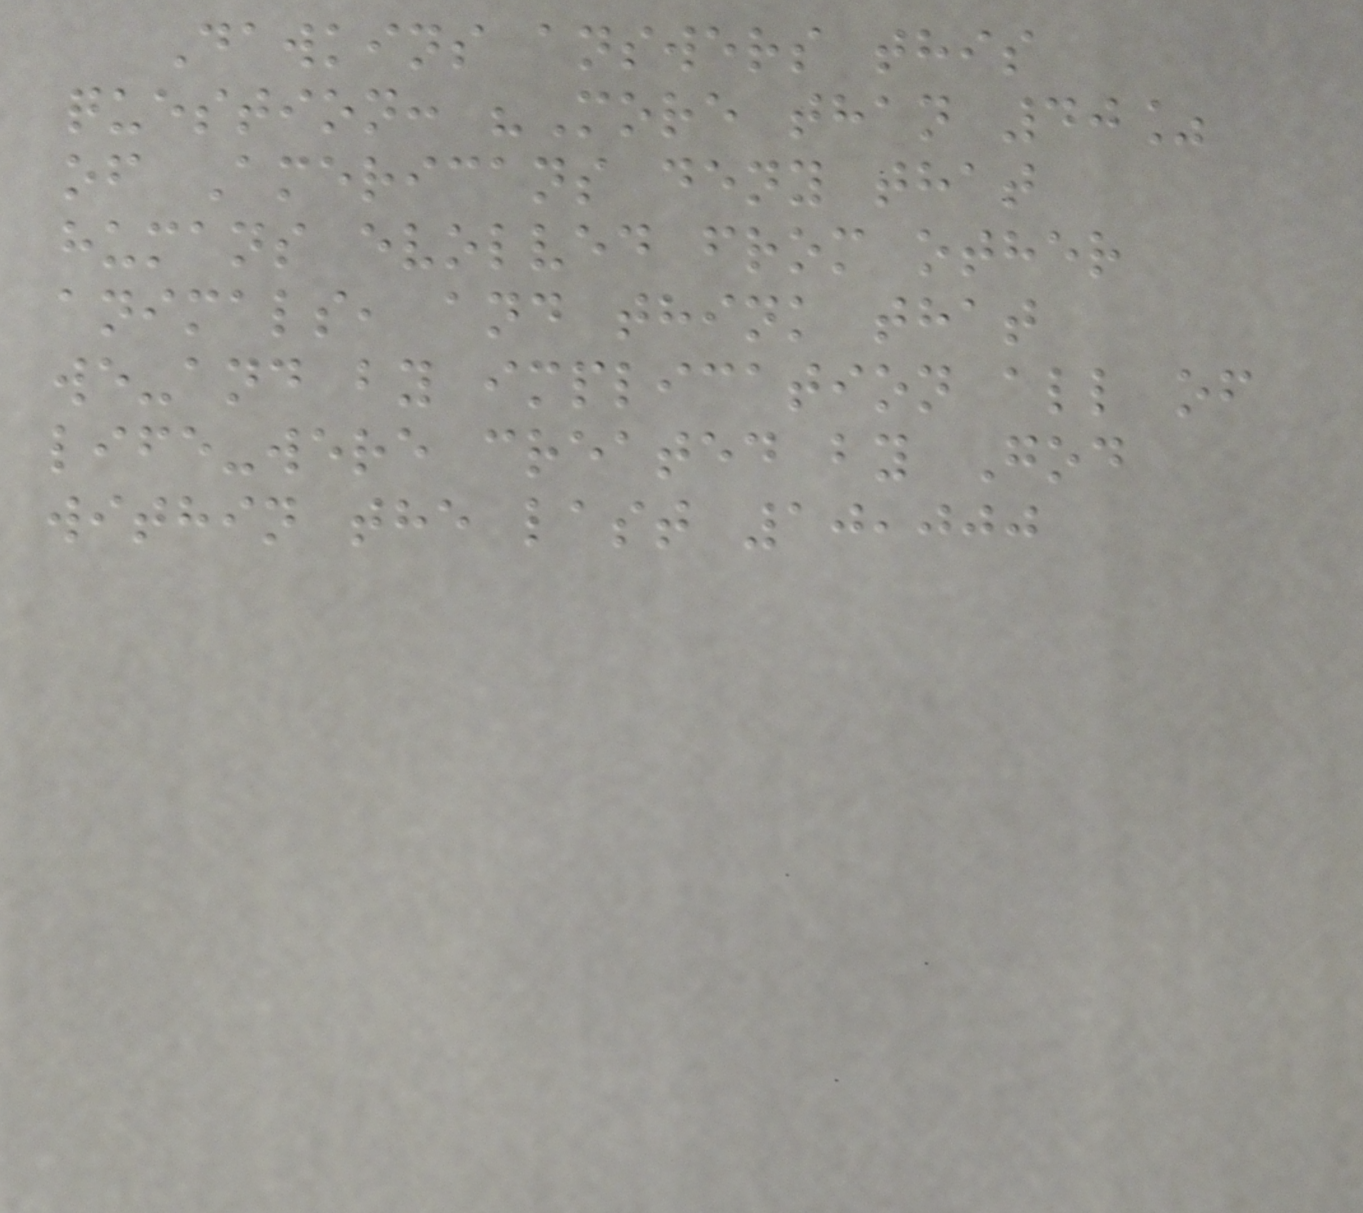Dawkins answers this
question: "More than 40%
of Americans deny that
humans evolved from other
animals, and think that
we-and by implication all of
life-were created by God
within the last 10,000
